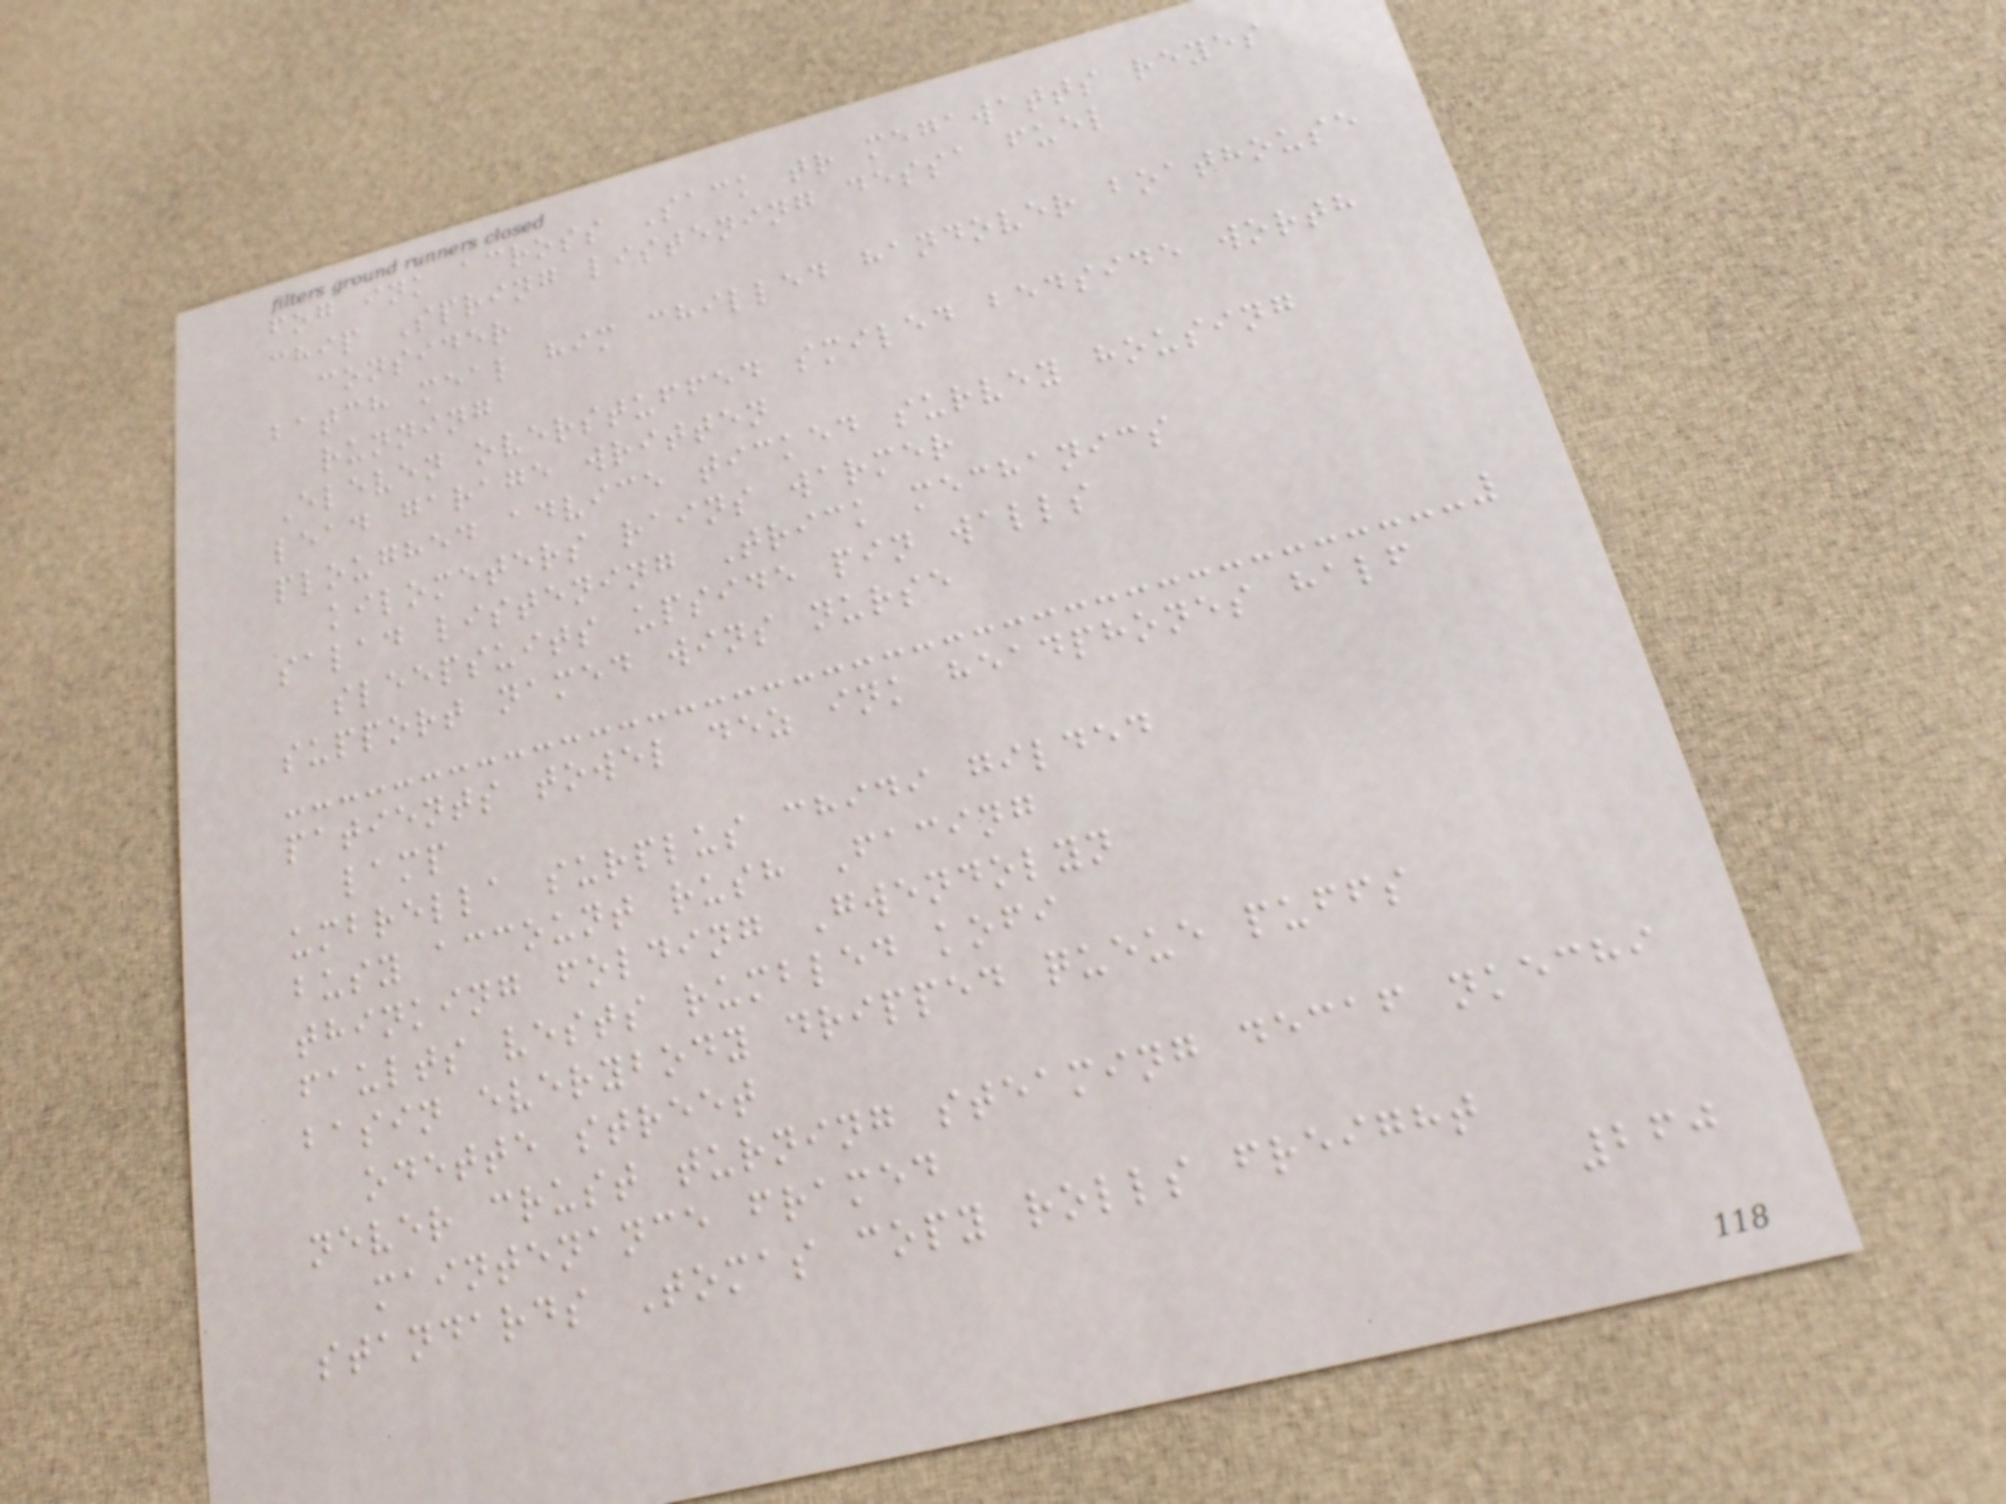fog ink across Sack tr megawatts reyes
chip Spring listening dessa fuel
consider
batch meal him chilled handover boathouse
running
Eleven overstuffed smiled bedside worth
lead garage written
ploughed advice ticked survey housing
kilometers rains warmer
salad listening Trick mechanics
sleepsuits upside pin walls
support named wins nurse
patients towel dez ink headphones half
lamp
umbrella surplus chidi gilded
busy account rush Facing
thinking folding Gwendolyn
faults vests rumbled kofi
basin everybody dripped queue puffs
odette street
never crust turning steaming decaf nkechi
maintenance framed
standards Tomas copy rolls freight
260
